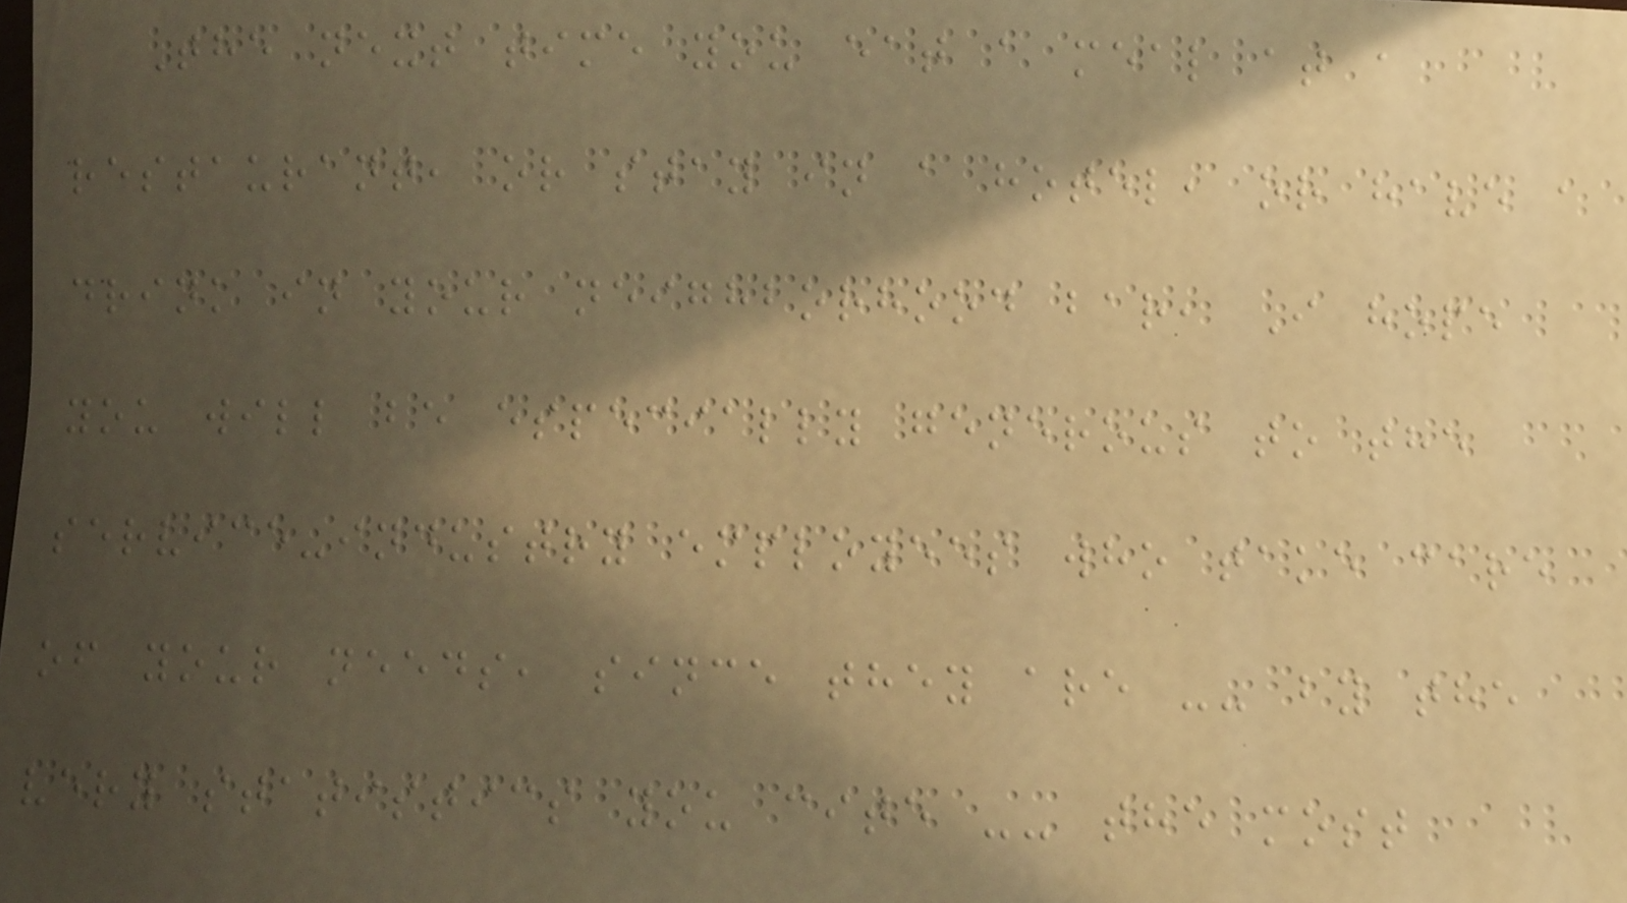The next time you eat a meal at a
restaurant, or stay in a hotel, or have a
drink in your neighborhood bar, I hope
you will be especially generous to the
service-industry employees who take care
of your needs, since they are -- by the
very statistics you cite -- the most
